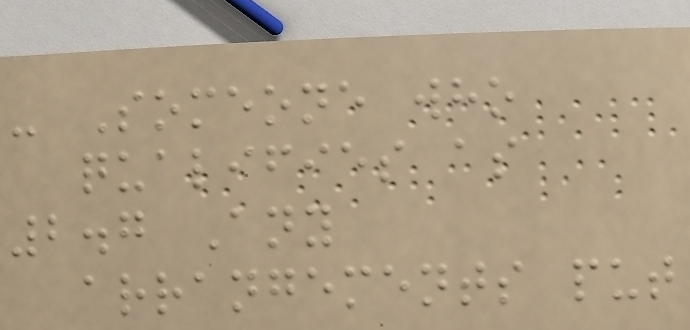- Someone who
qualifies as
2.7 Any
arrangements put
